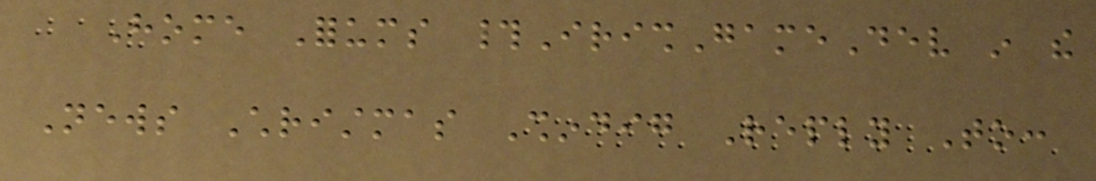Home Forums #IrishGameDev in the
News Christmas Shindig Reply To:
